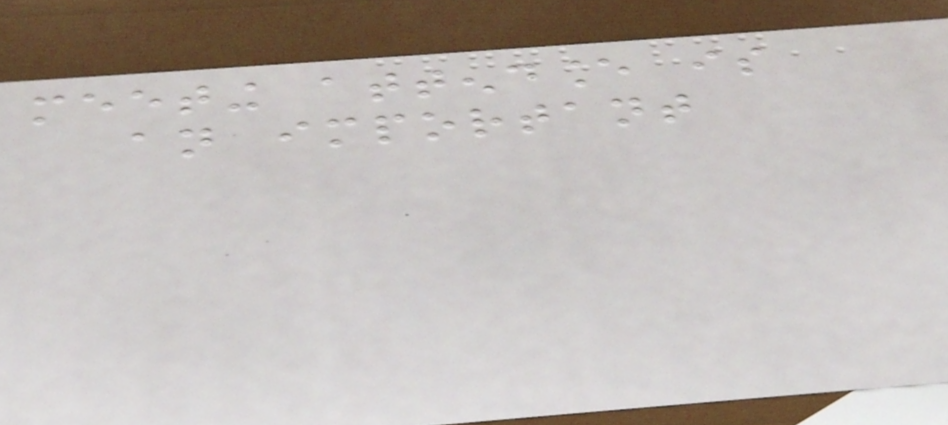meeting attendance is
an important
